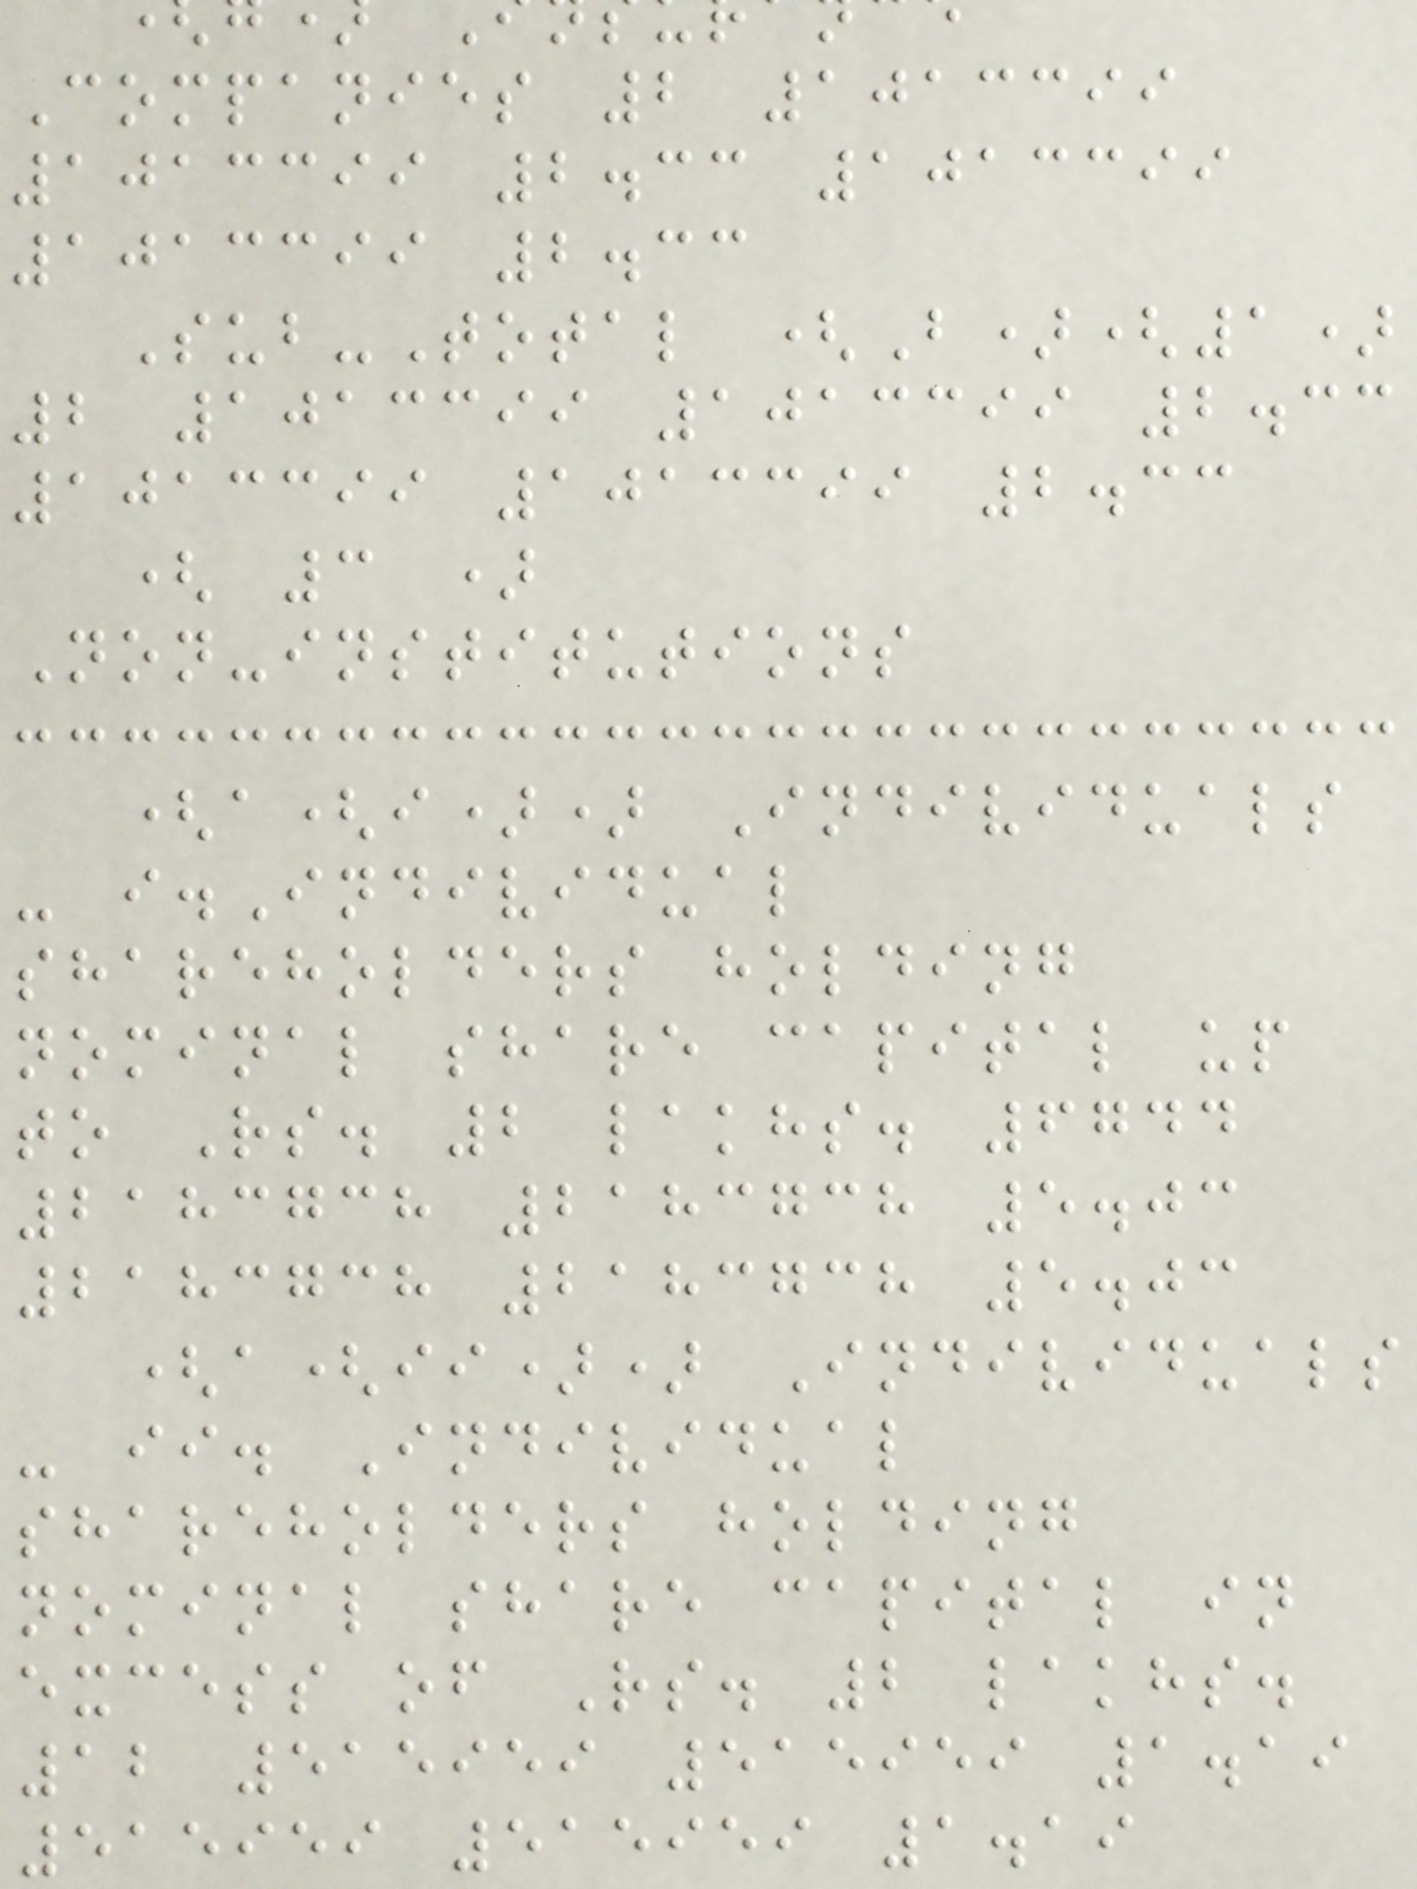Companies 2 1013399
1013399 2.33 1013399
1013399 2.33
Sub-Total (B)(1)
2 1013399 1013399 2.33
1013399 1013399 2.33
( 3 )
Non-institutions
(a(i)) Individuals
- i.Individual
shareholders holding
nominal share capital up
to Rs. 2 lakhs. 6744
2183738 2183738 5.03
2183738 2183738 5.03
(a(ii)) Individuals
- ii. Individual
shareholders holding
nominal share capital in
excess of Rs. 2 lakhs.
12 515959 515959 1.19
515959 515959 1.19
